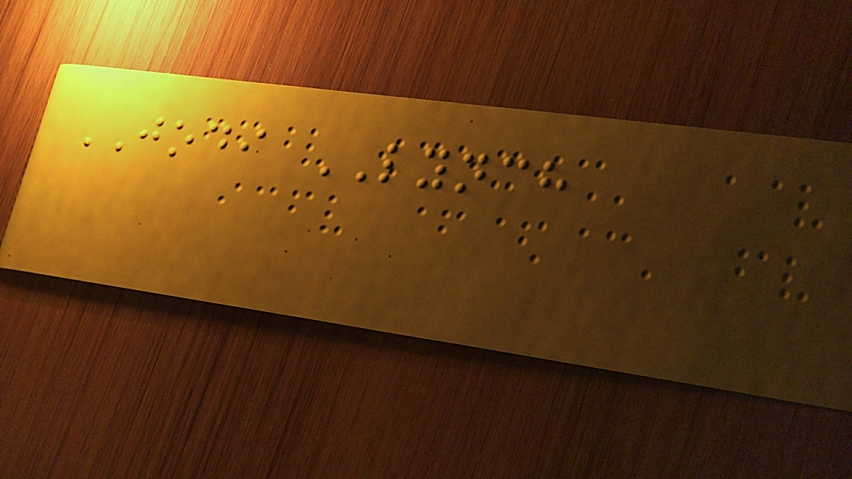JODI LYNCH
